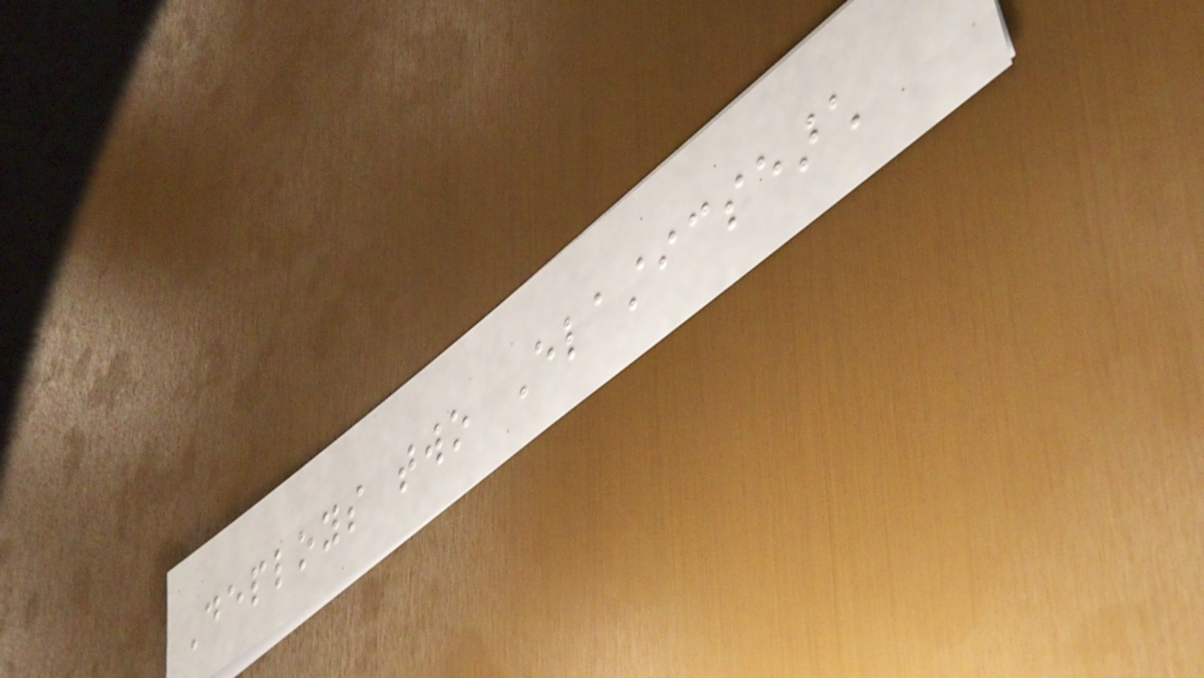Deploys two Elasticsearch
